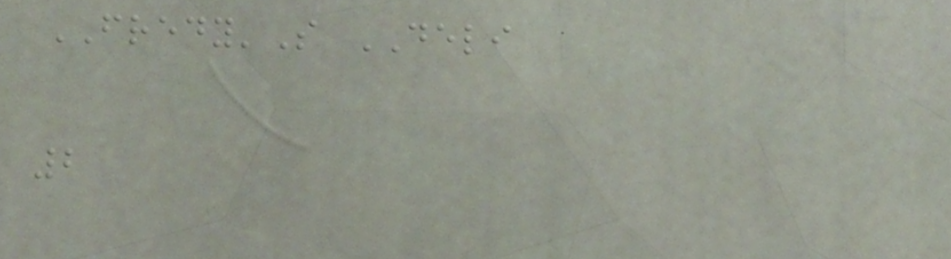FREDY'S DELI
2
